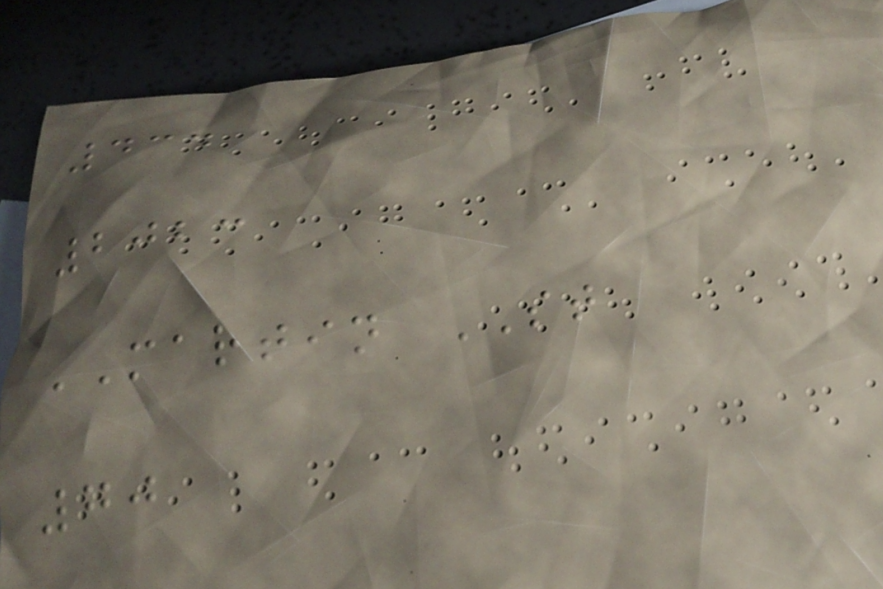434
2023
MARTIN ST
70
